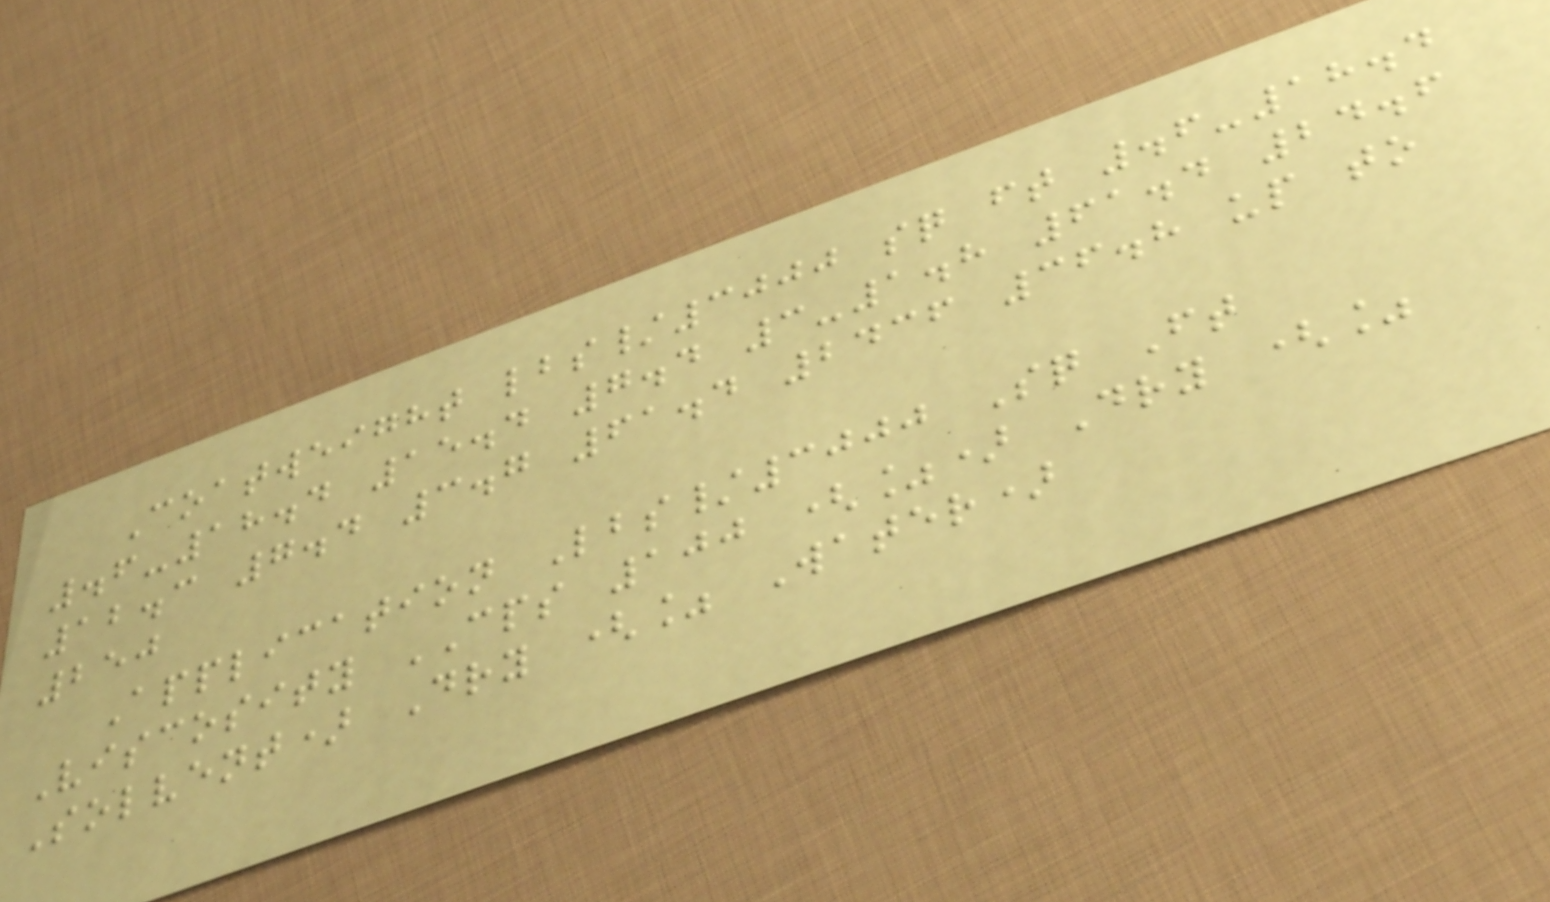Coatweight lbs/3000 sq ft .6-18.4
.6-18.4 15.4 7.4 3-1.8 61.4 24.6
12.3 7.4 3.7 61.4 2436 36.8 up to
250
Application Lbs/3000 Sq Ft
Viscosity CPS 100 (%) Dry (%
Solvent) Dry (% Water)
